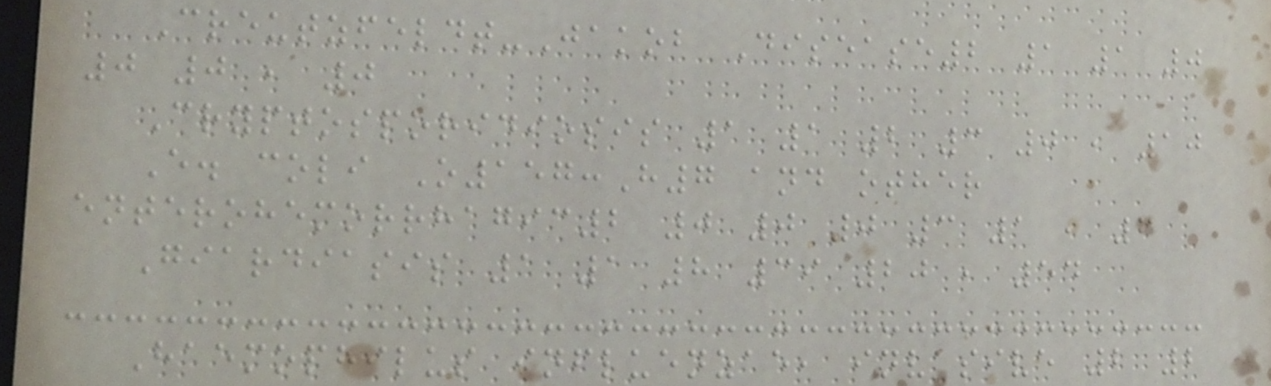Creutzfeldt-Jakob Disease2 1 1 0
0 0 , 0
Cryptosporidiosis 1 1 2 3 0 , 10
E. coli O157:H7 and other
enterohemorrhagic2 0 0 0 3 1 , 6
Giardiasis 1 1 8 39 20 , 54
Haemophilus influenzae, invasive 2 2
